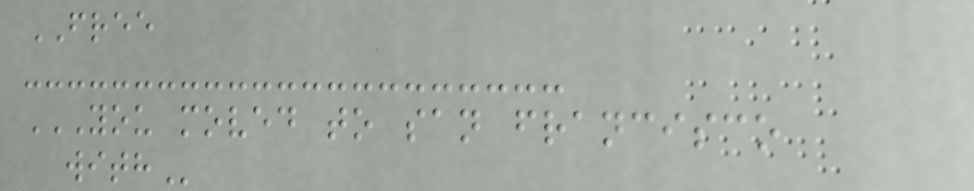FREE
YOU MOVED TO SAN FRANCISCO
WITH
